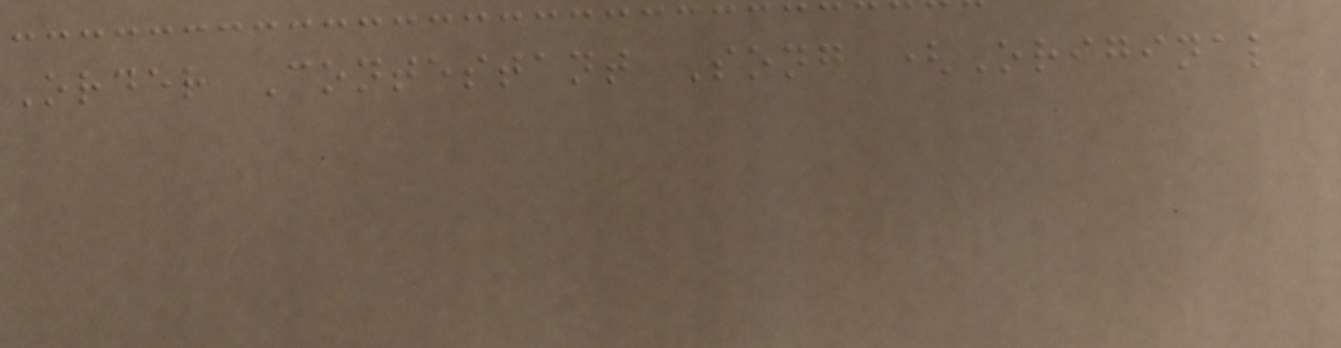Order Contestant Song (Original
